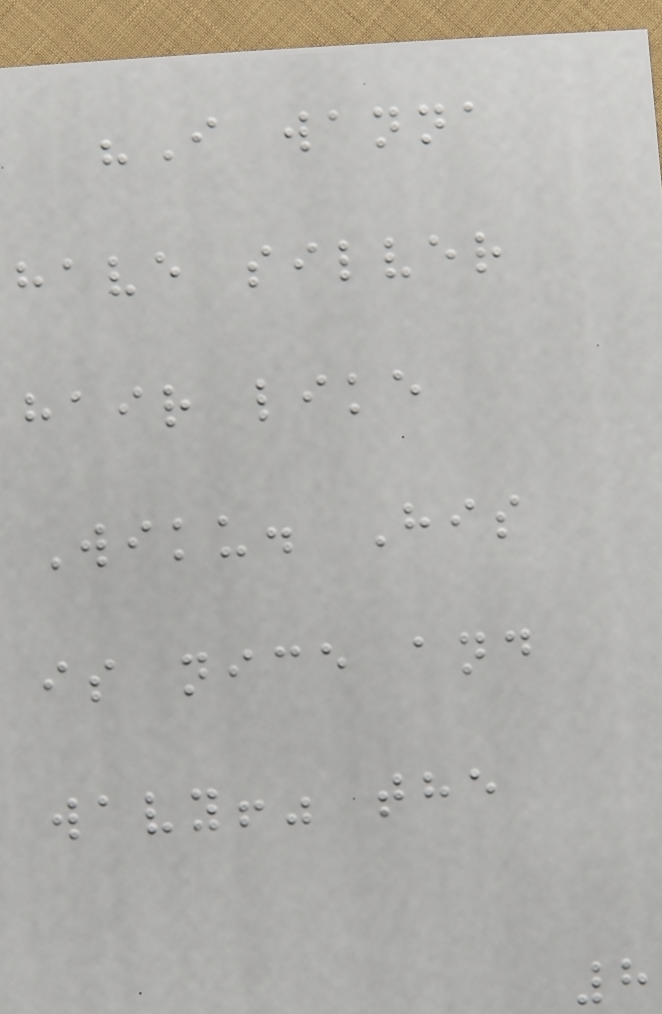"I wanna
have silver
hair like
Wiku. His
is nice and
wavy!" the
8
